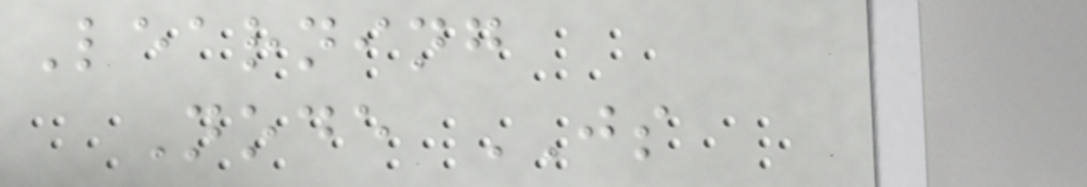Learning
Node JS
